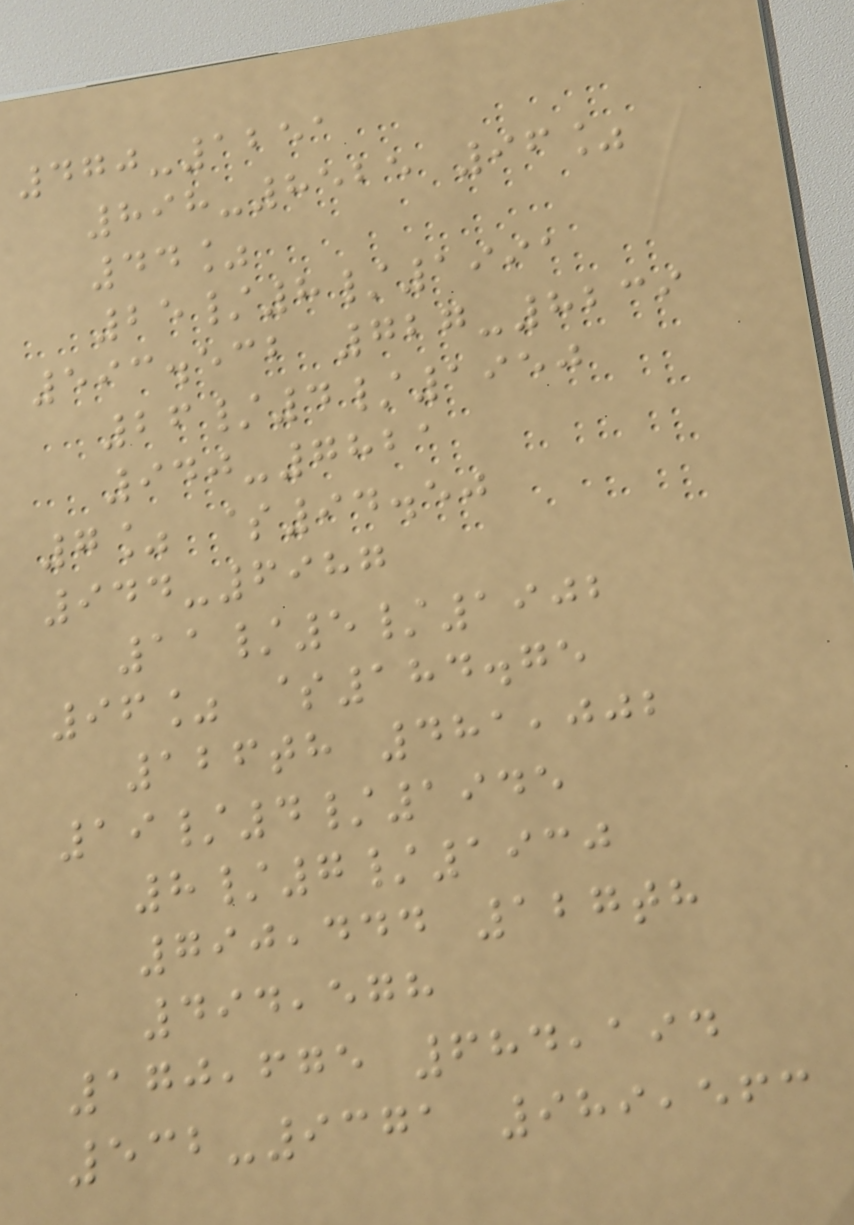470-1251
898-8525 96%
44%
25/8/1991
593.532 727-8239
26/4/1950
940-7821
7% $94.50
944-6987
11/5/1902
96% $184.75
126th 481,002
19/4/1945
8/7/1930
790,444 127th
494,578
170,675 684,194
532-9371 989,563
